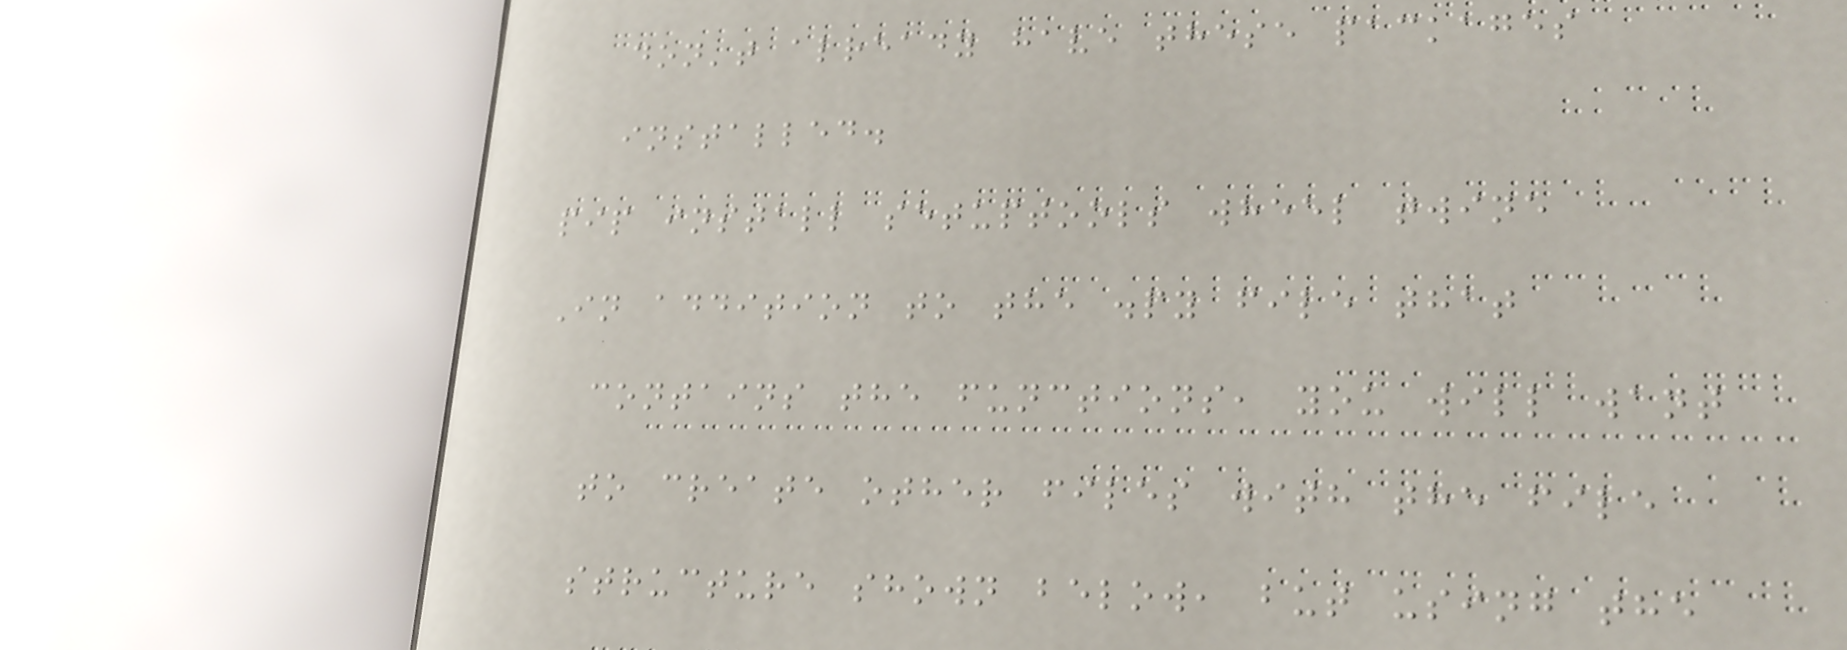don't already have these packages
installed.
pip install setuptools wheel twine
In addition to the .py file that
contains the functions, you will want
to create other files with the file
structure shown below, but using the
